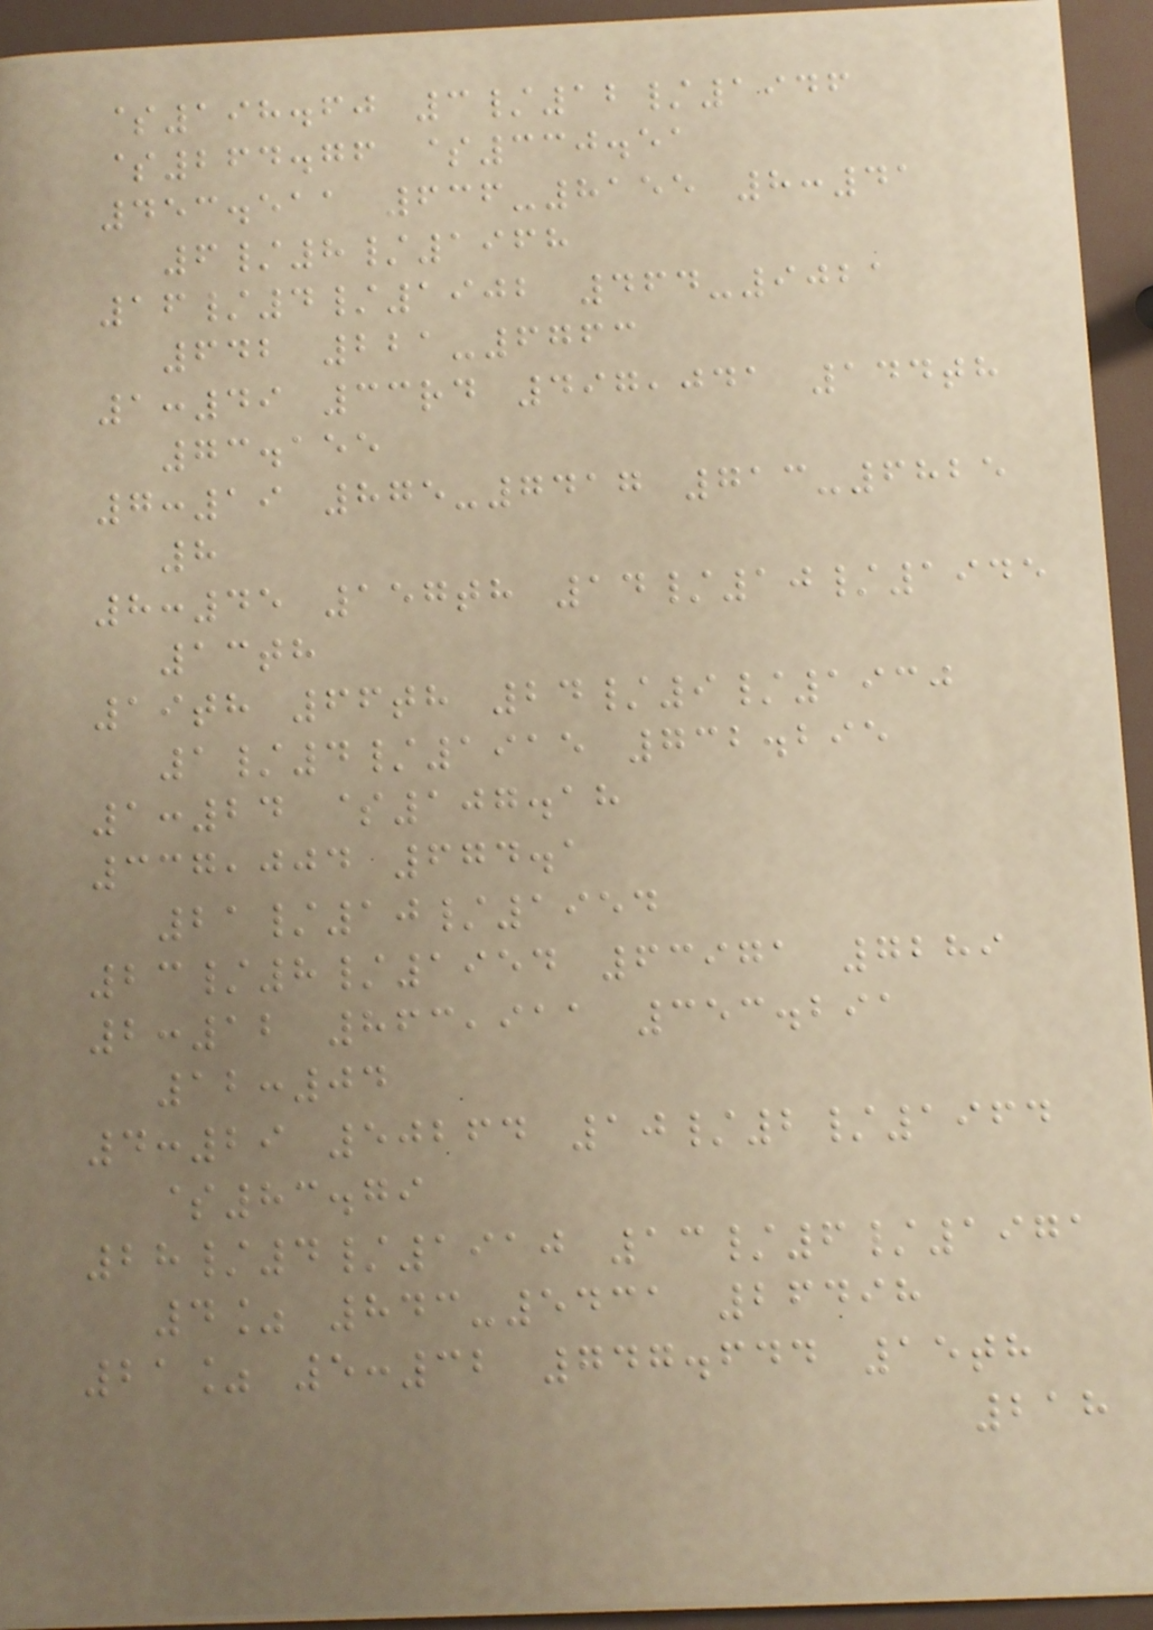$198.60 3/12/1946
$264.76 $330.51
453.511 636-8155 8:41
6/8/1968
16/4/1902 464-9021
642 221-6763
1:49 33rd 497,041 144th
73.155
7:19 875-7417 713-6825
8
8:45 157th 14/10/1945
13th
19th 66th 24/9/1930
1/4/1915 732.295
1:24 $107.18
337,004 674.1
21/10/1954
23/8/1954 63971 7289
2:12 863,911 353.291
12:04
4:29 50264 10/2/1964
$83.79
28/4/1910 13/6/1971
4% 843-5431 26498
21% 5:32 747.644 15th
218
